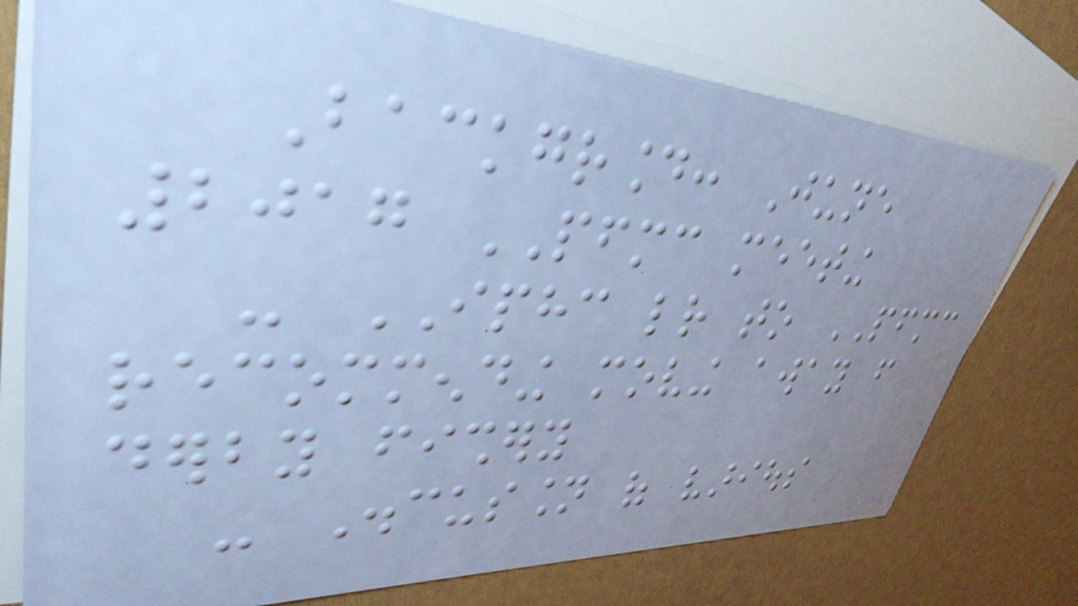Background: June
2017 PFMC meeting
- IPHC letter to PFMC
recommending moving away from
derby fishery
- Discussion of various
